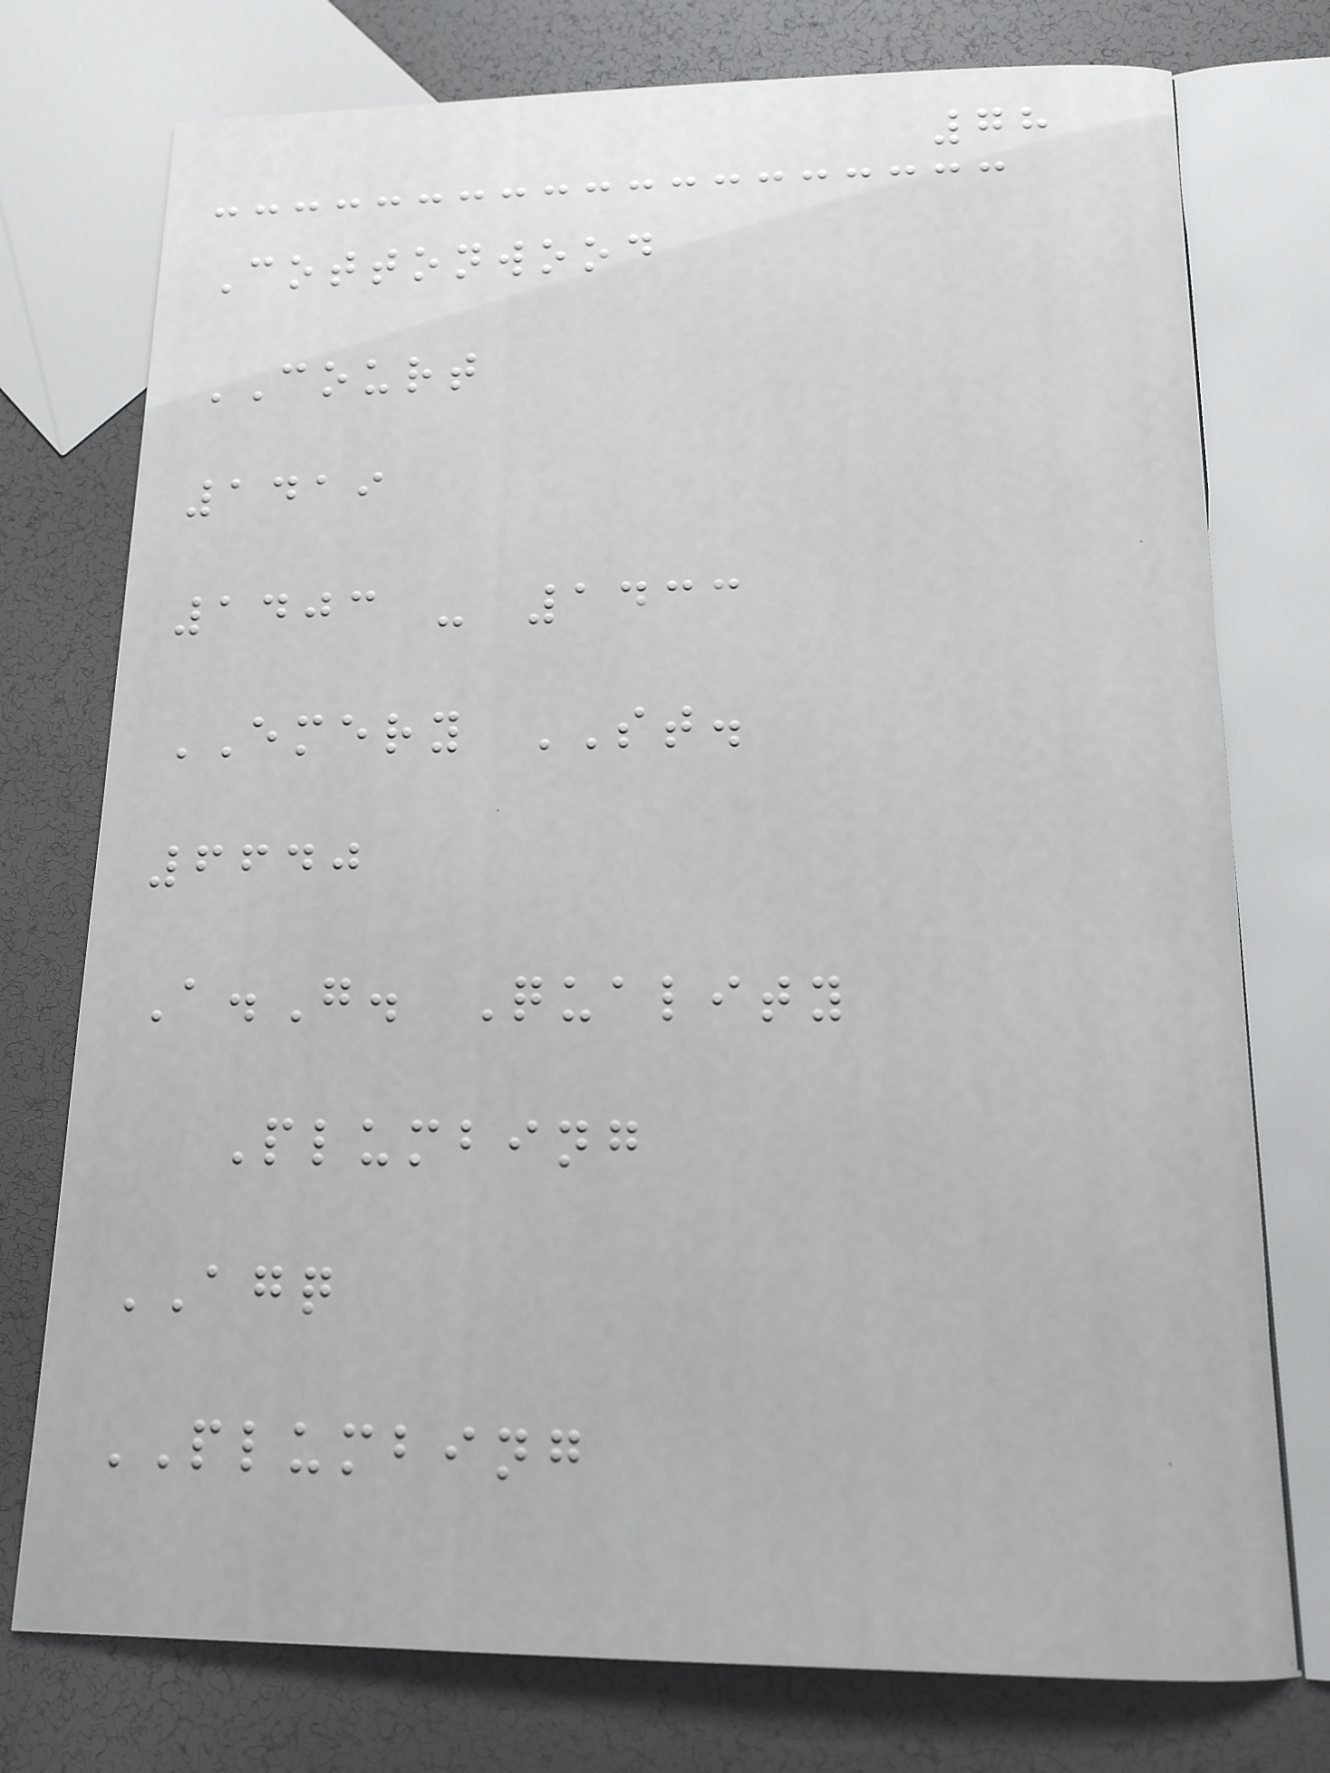78
Cottonwood
COURT
1419
1403 - 1433
EMERY ST.
6640
A.G. Quality
Plumbing
AGQ
PLUMBING
